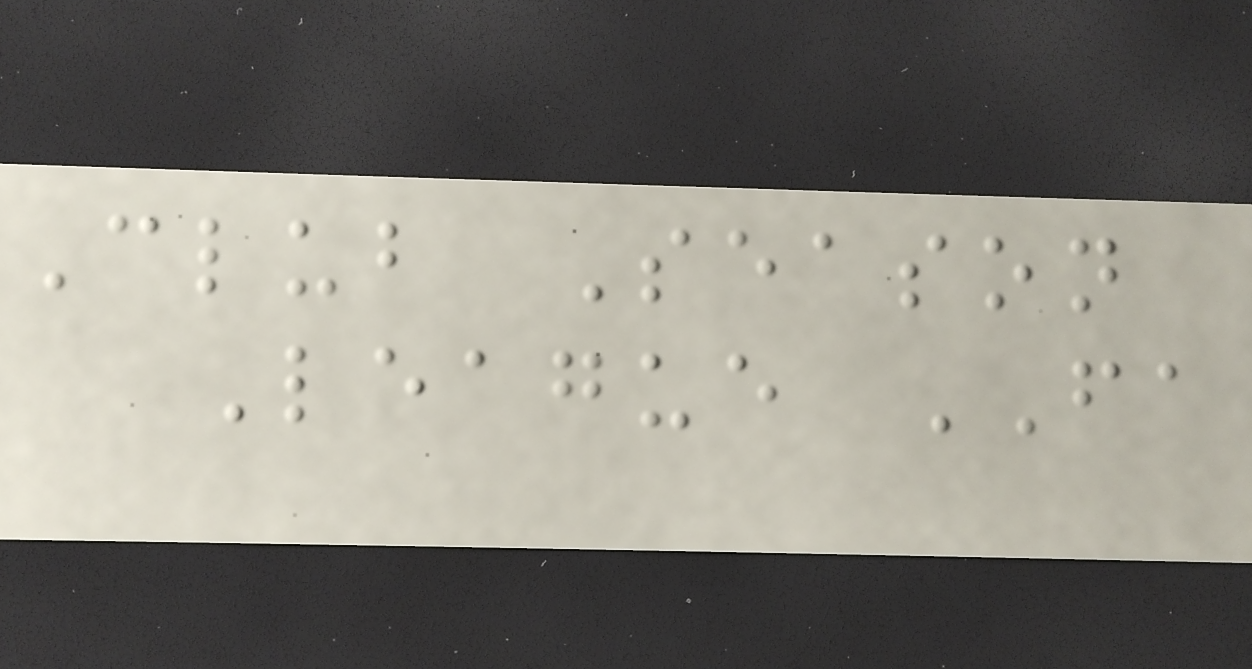Club Season
League FA
